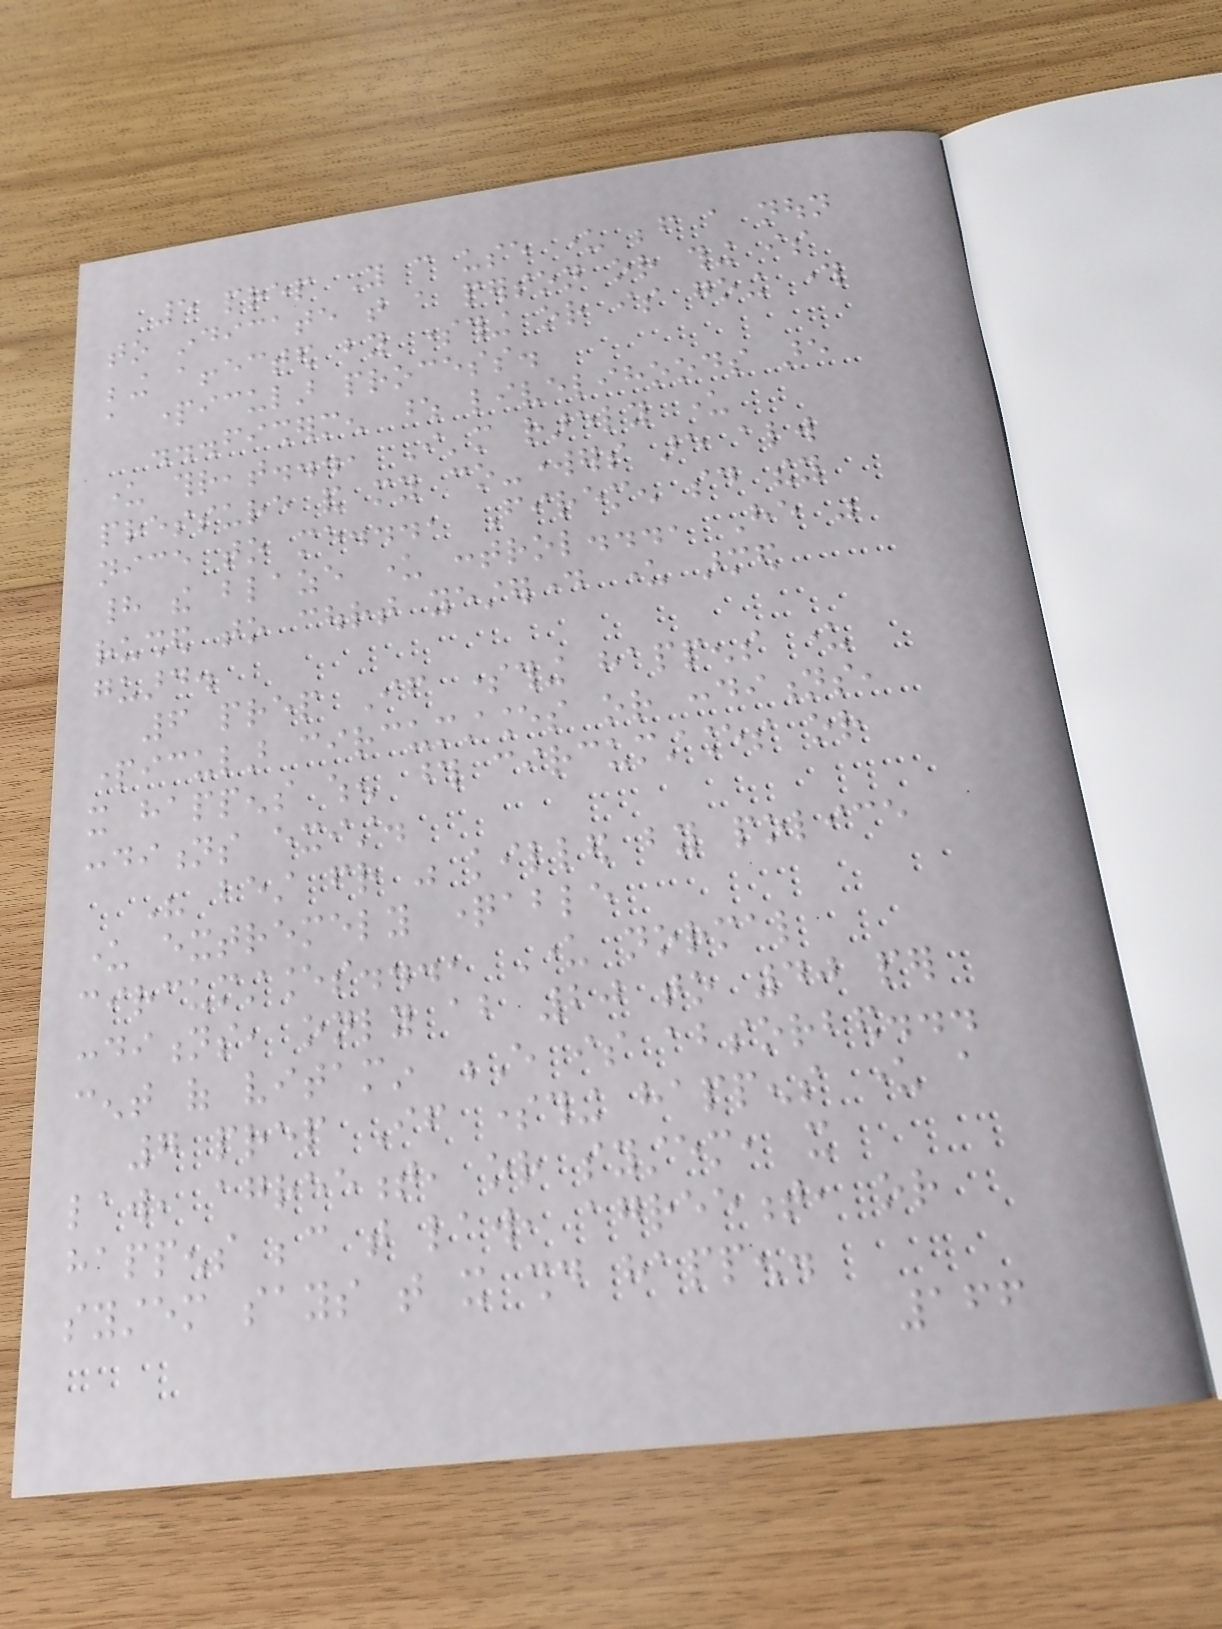5 prep You can use under before a noun
to indicate that a person or thing is
being affected by something or is going through
a particular process.
...fishermen whose livelihoods are
under threat..., I'm rarely under
pressure and my co-workers are always
nice to me..., Firemen said they
had the blaze under control..., He was
rushed to court yesterday under armed
guard.
6 prep If something happens under
particular circumstances or conditions,
it happens when those circumstances or
conditions exist.
His best friend was killed by police
under extremely questionable
circumstances..., Under normal
conditions, only about 20 to 40 per
cent of vitamin E is absorbed...
7 prep If something happens under a
law, agreement, or system, it
happens because that law, agreement, or
system says that it should happen.
166
